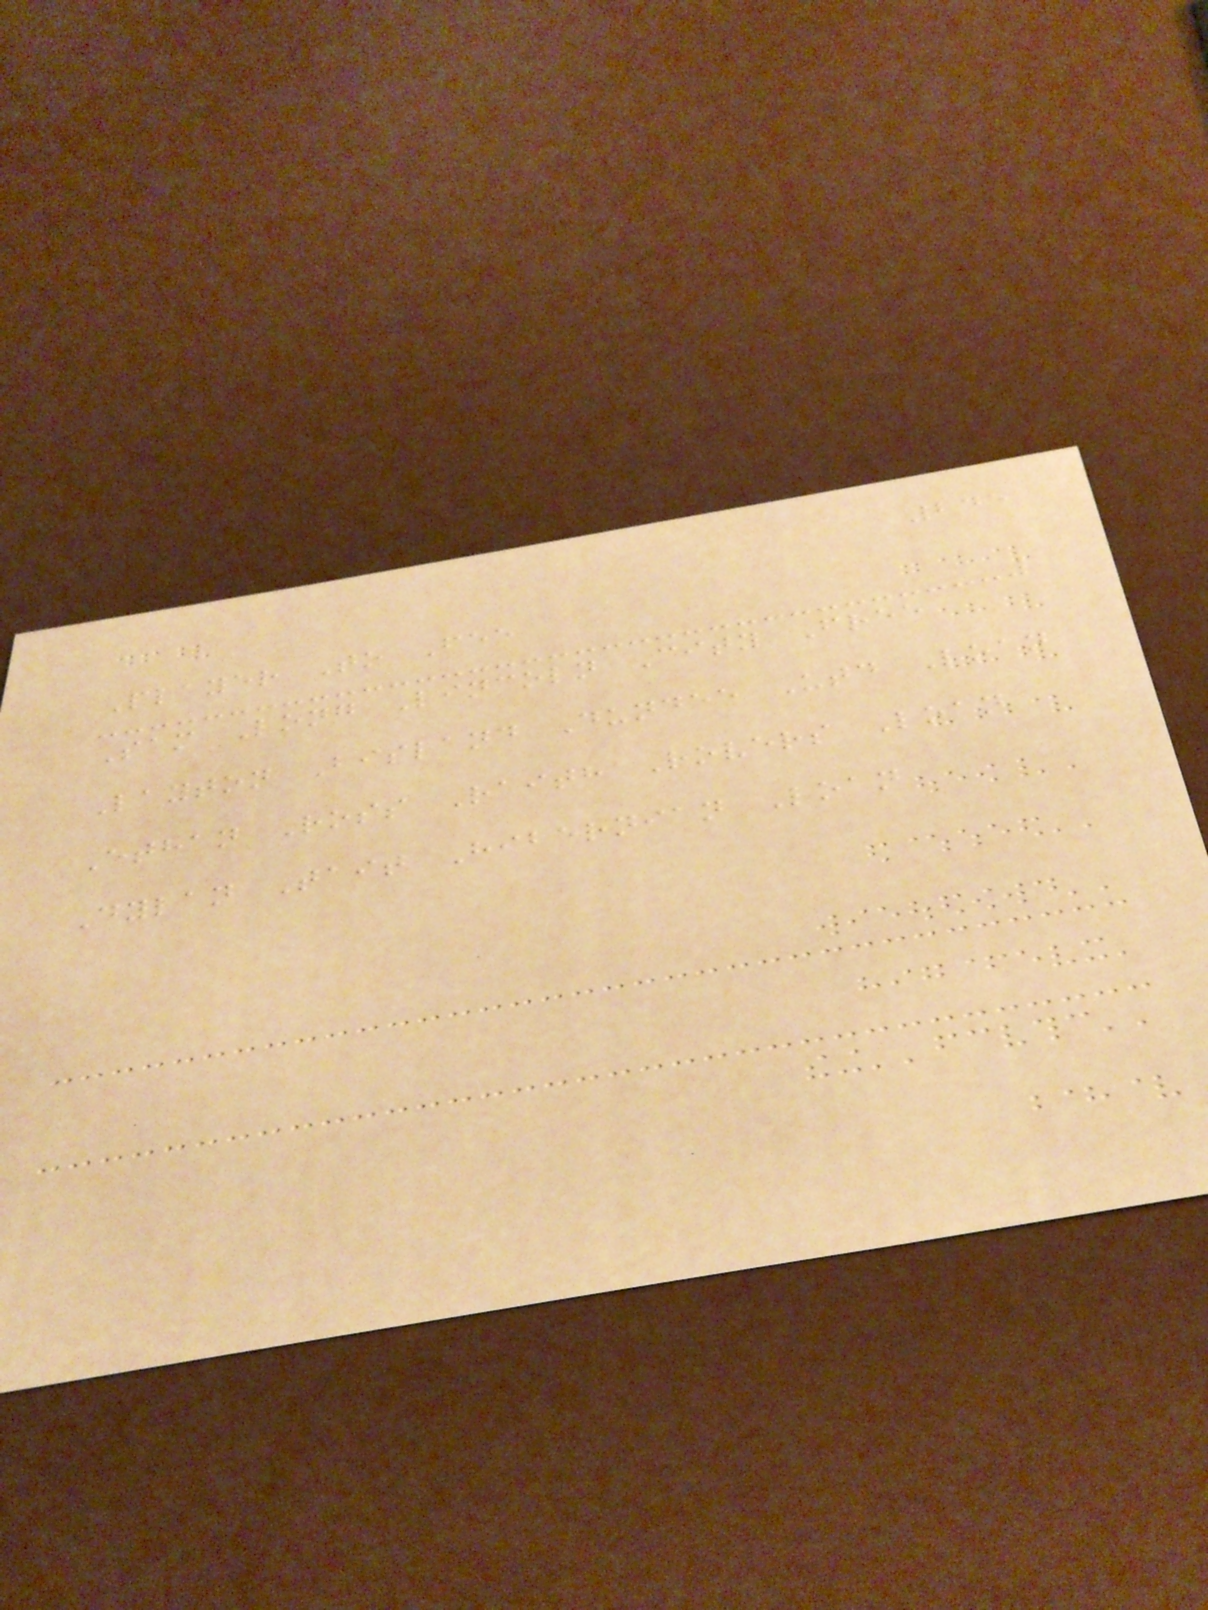245
Player To Fee
Sam Long Lincoln City Free
Layton Bisland Dundee Utd Loan
Ethan Ross Raith Rovers Loan
Dylan Tait Hibernian Loan
